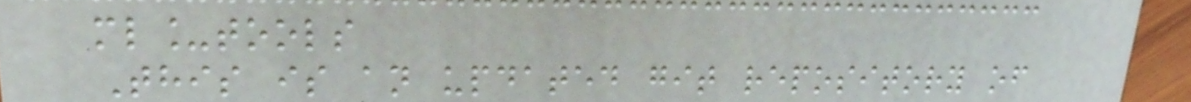ml_tools
This is an updated git repository of
